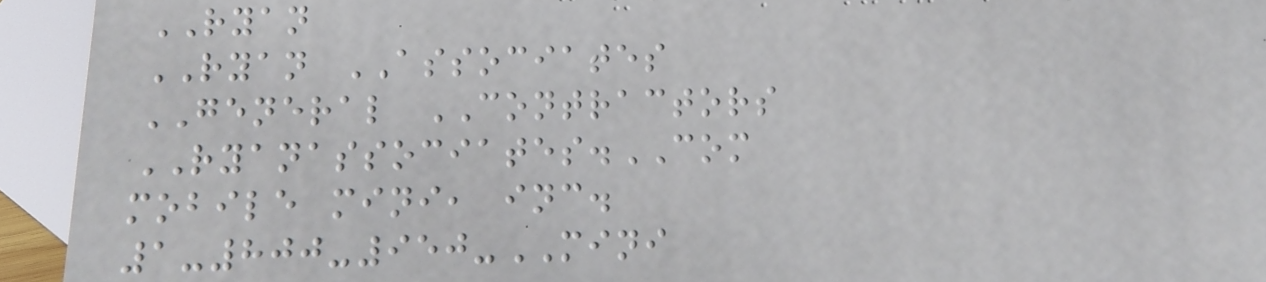RYAN
RYAN ASSOCIATES
GENERAL CONTRACTORS
RYANASSOCIATES.COM
mobile mini, inc.
1-800-950-MINI
